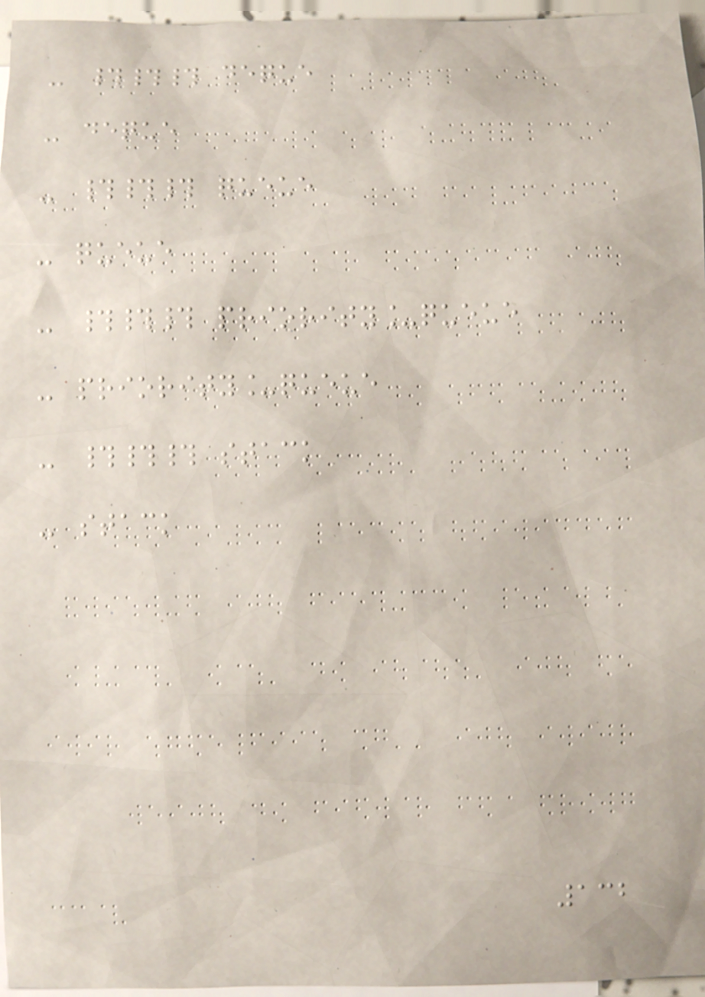- ### deque
- deque
- ### queue
- queue
- ### priority_queue
- priority_queue
- ### stack
- stack
132
